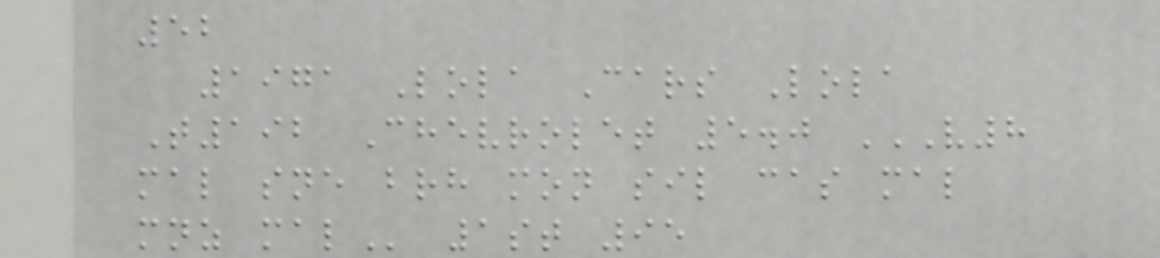52
1971 Lola Cars Lola
T192 Chevrolet 5.0 V8
MAL SNE BRH MON SIL CAS MAL
MNZ MAL 1st 95
